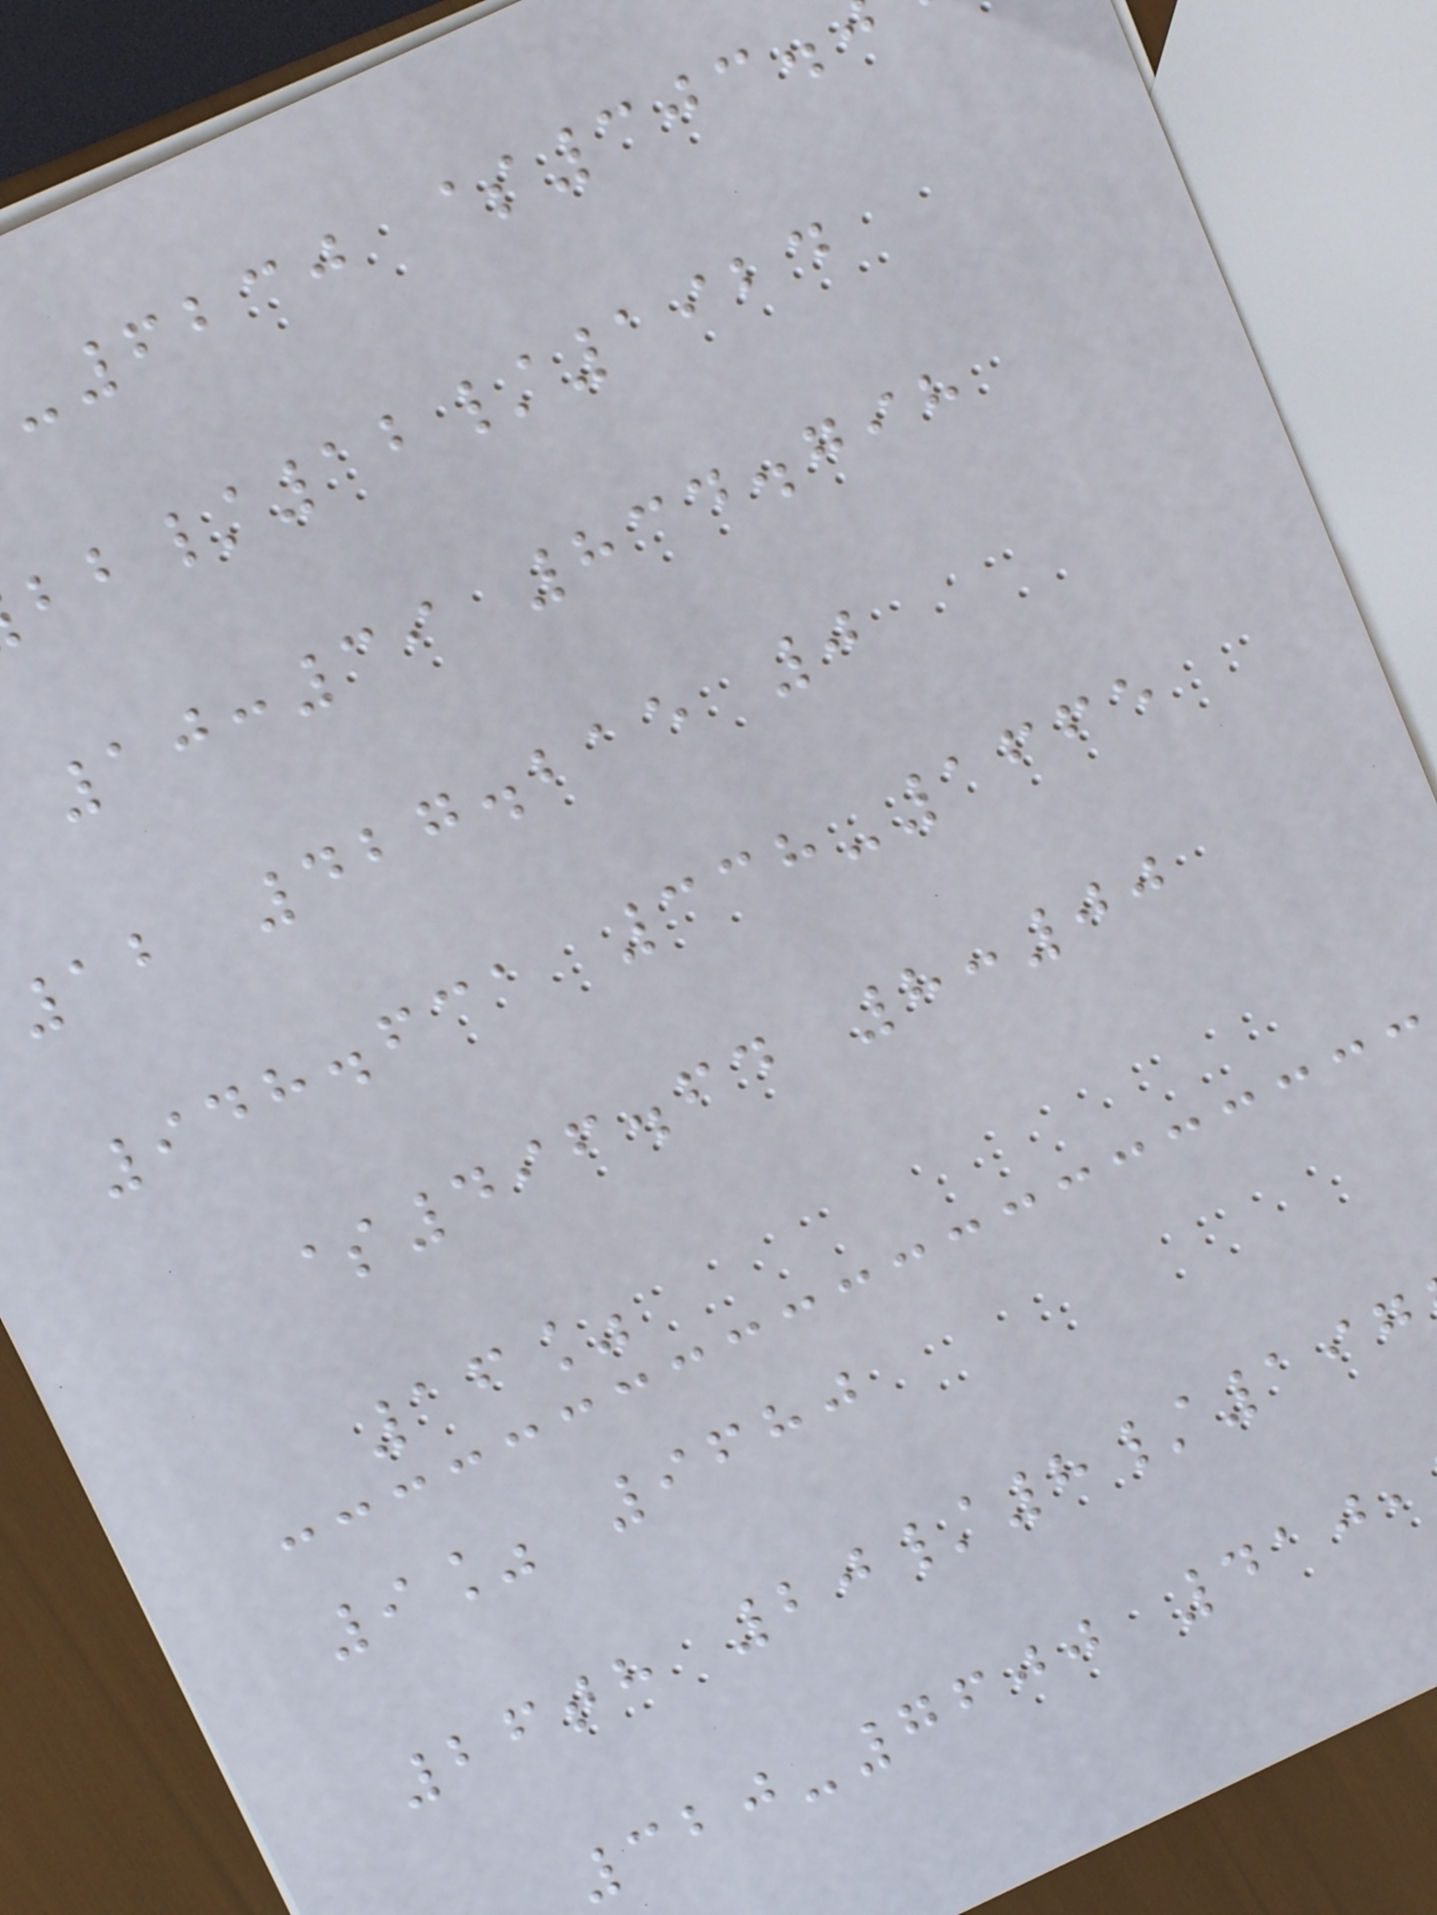-6230 $303.
/12/1924
10:39 834.798
12 427.215 0
948.631 338-1665
$496.64 8:00
16%
9% 9680
26th 20/8/197
320-7600 410,
